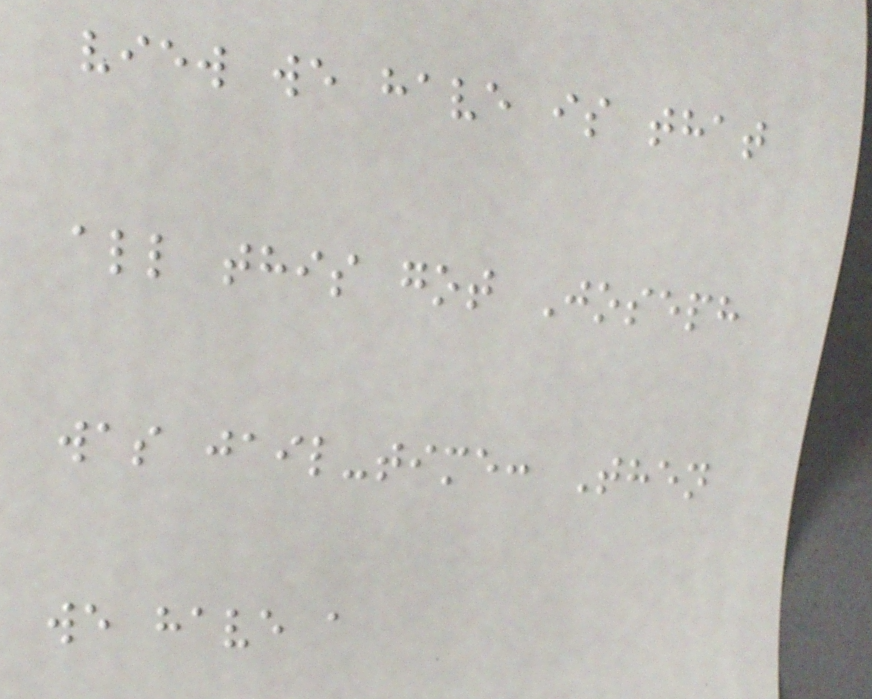view we have is that
all this got Joseph
was jail-time: Then
we have a
